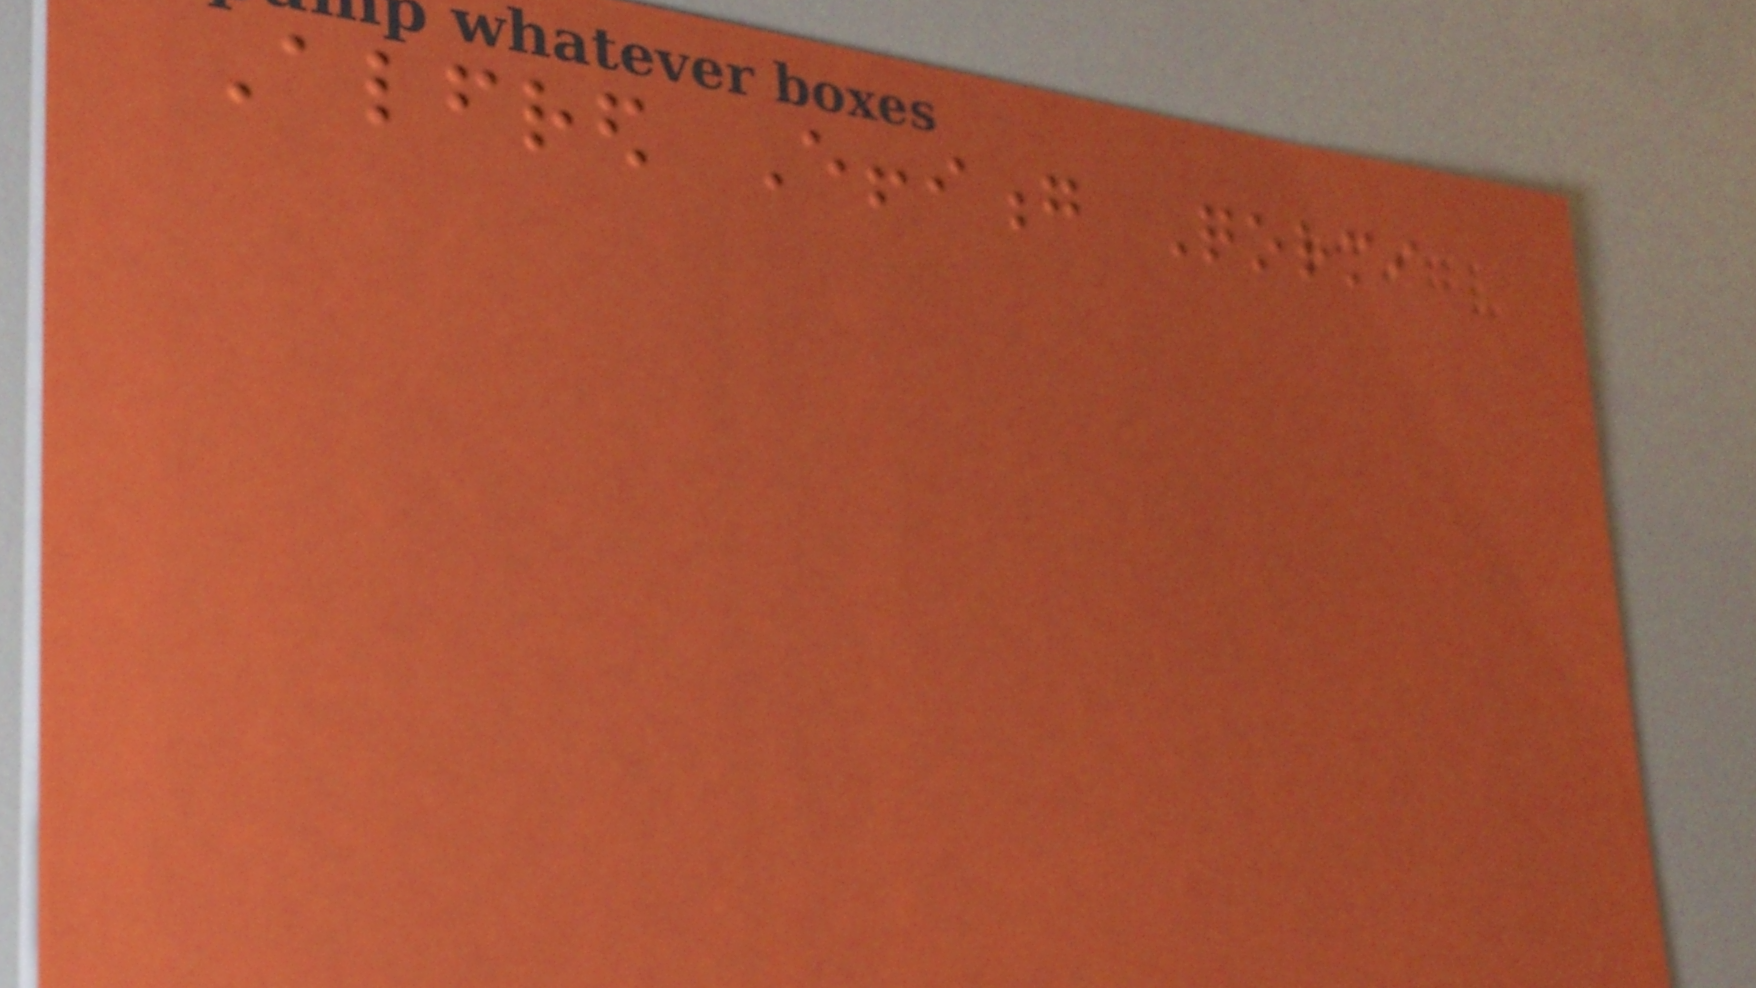Alfred Effiong Qormi
